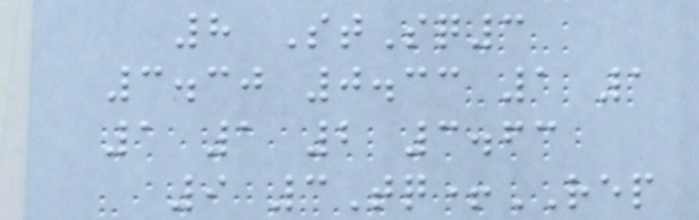8 StSq3
3.30 0.33 1 1
1 1 2 3.63
9 3Tq+REP
